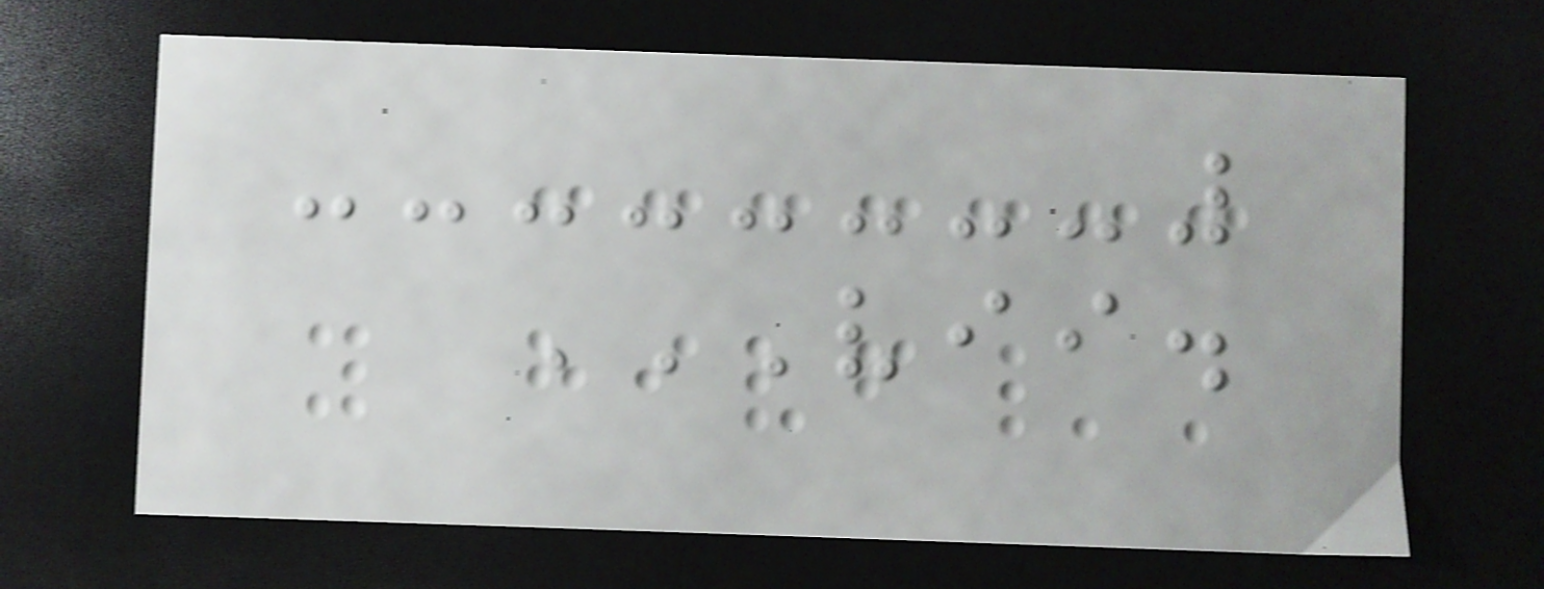VII.
